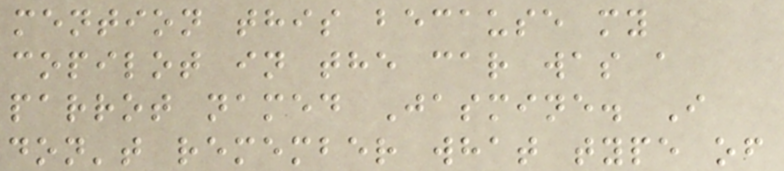mention this because my
copilot in the car was a
parrot named Jasmine. I
don't remember what type of
